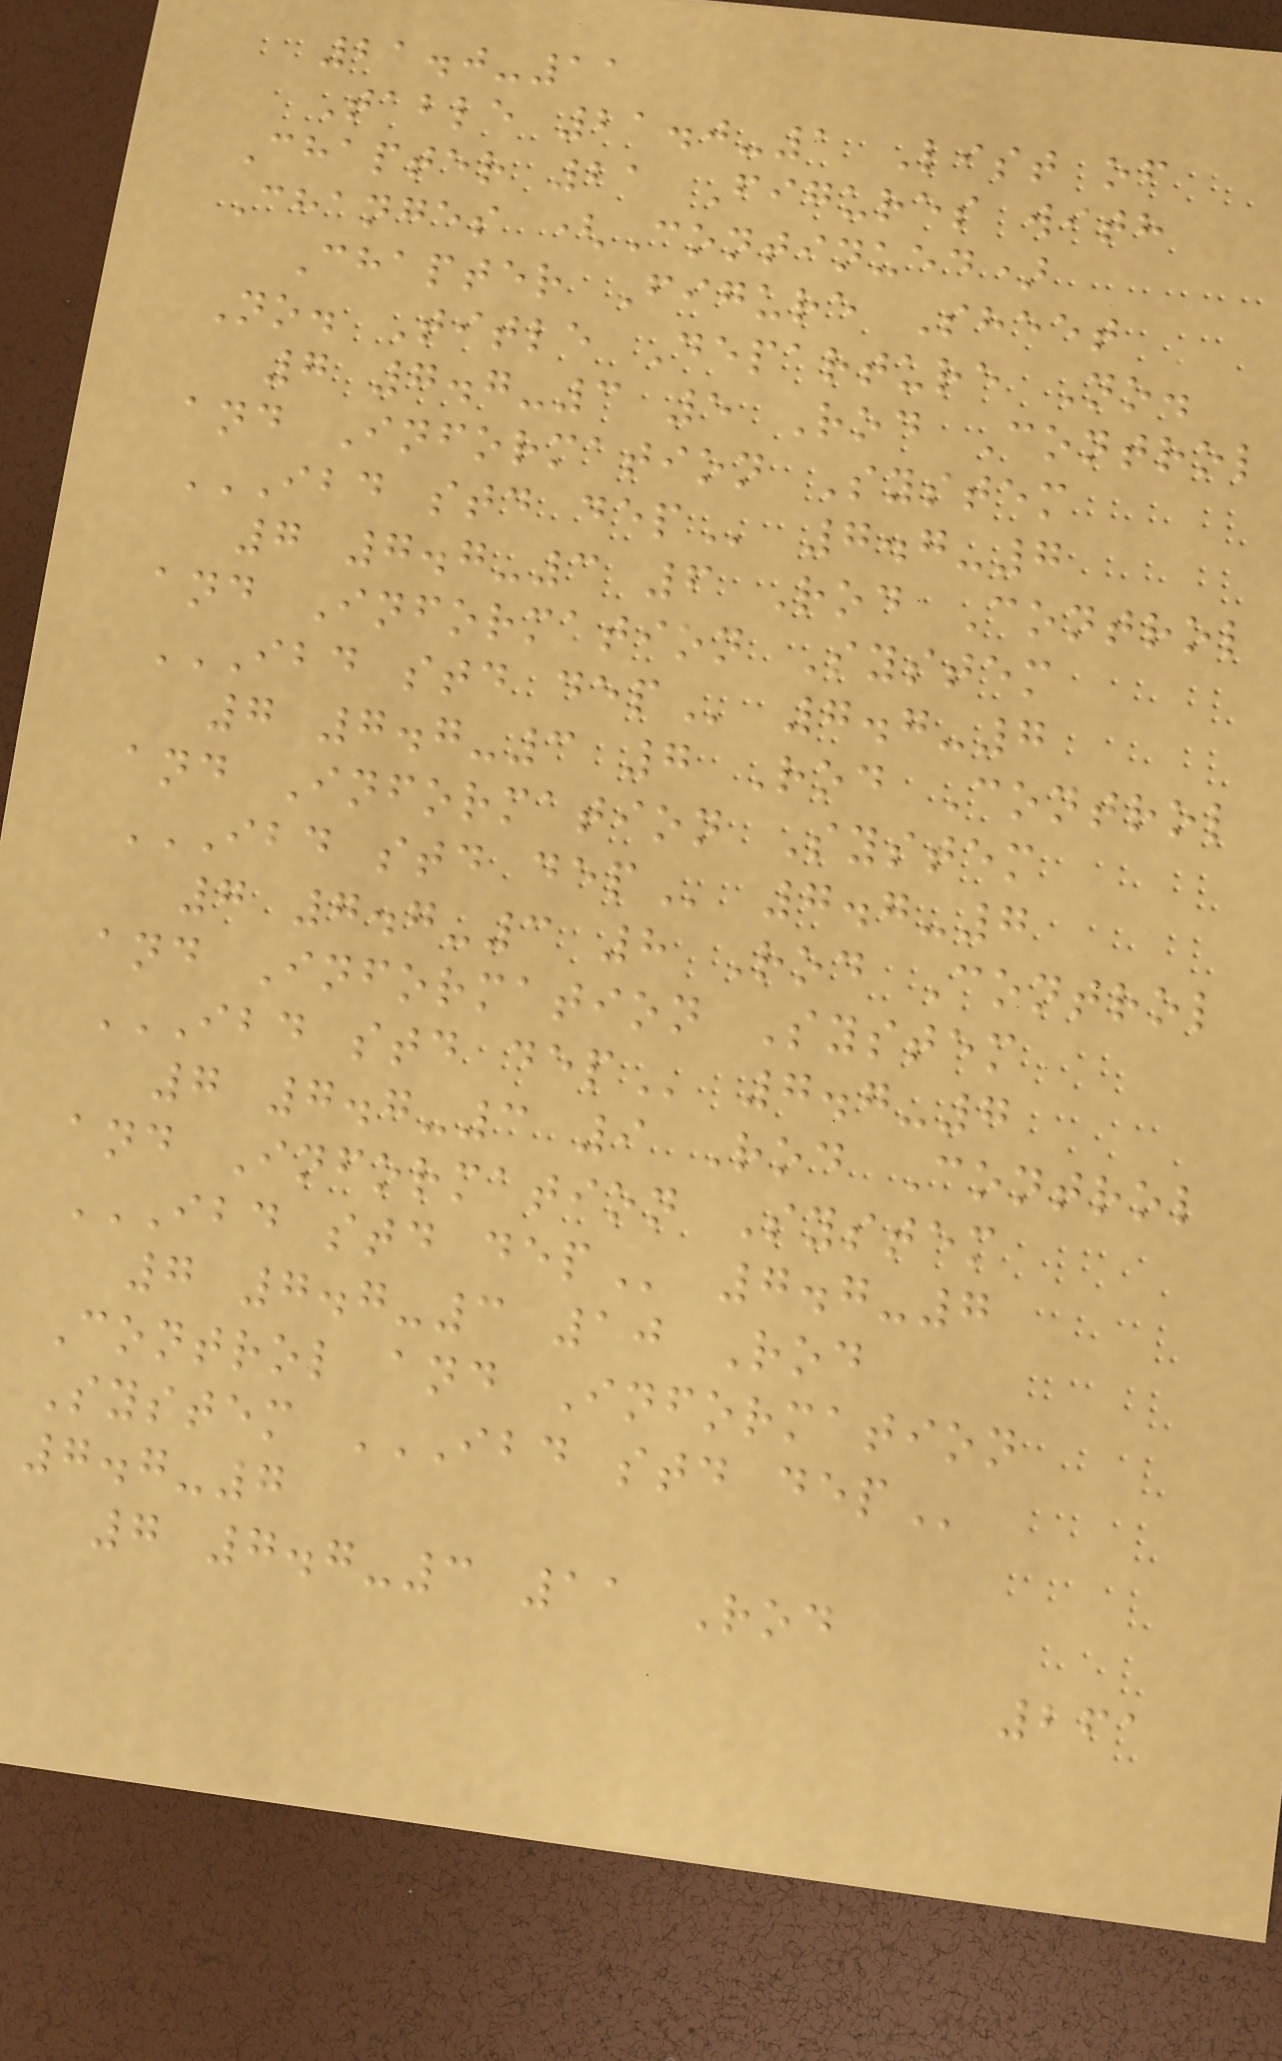21.0-11
Table 21.0-1 List of
Chapter 21 Figures with
Changes (Continued)
Chapter Figure Sheet
No. Title Departure No.
7 7.7-3 5 Rod Control
and Information System
IBD STD DEP 7.7-7
7 7.7-3 6 Rod Control
and Information System
IBD STD DEP 7.7-7
7 7.7-3 7 Rod Control
and Information System
IBD STD DEP 7.7-7
7 7.7-3 8 Rod Control
and Information System
IBD STD DEP 7.7-7
7 7.7-3 9 Rod Control
and Information System
IBD STD DEP 7.7-7
7 7.7-3 10 Rod
Control and Information
System IBD STD DEP
7.7-7
7 7.7-3 11 Rod
261
